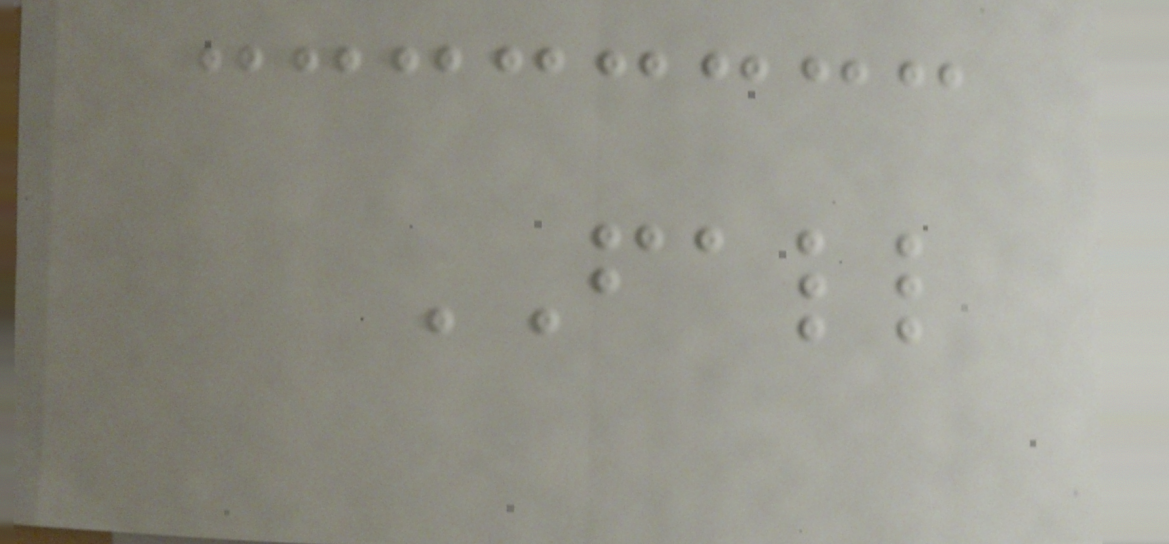FALL
